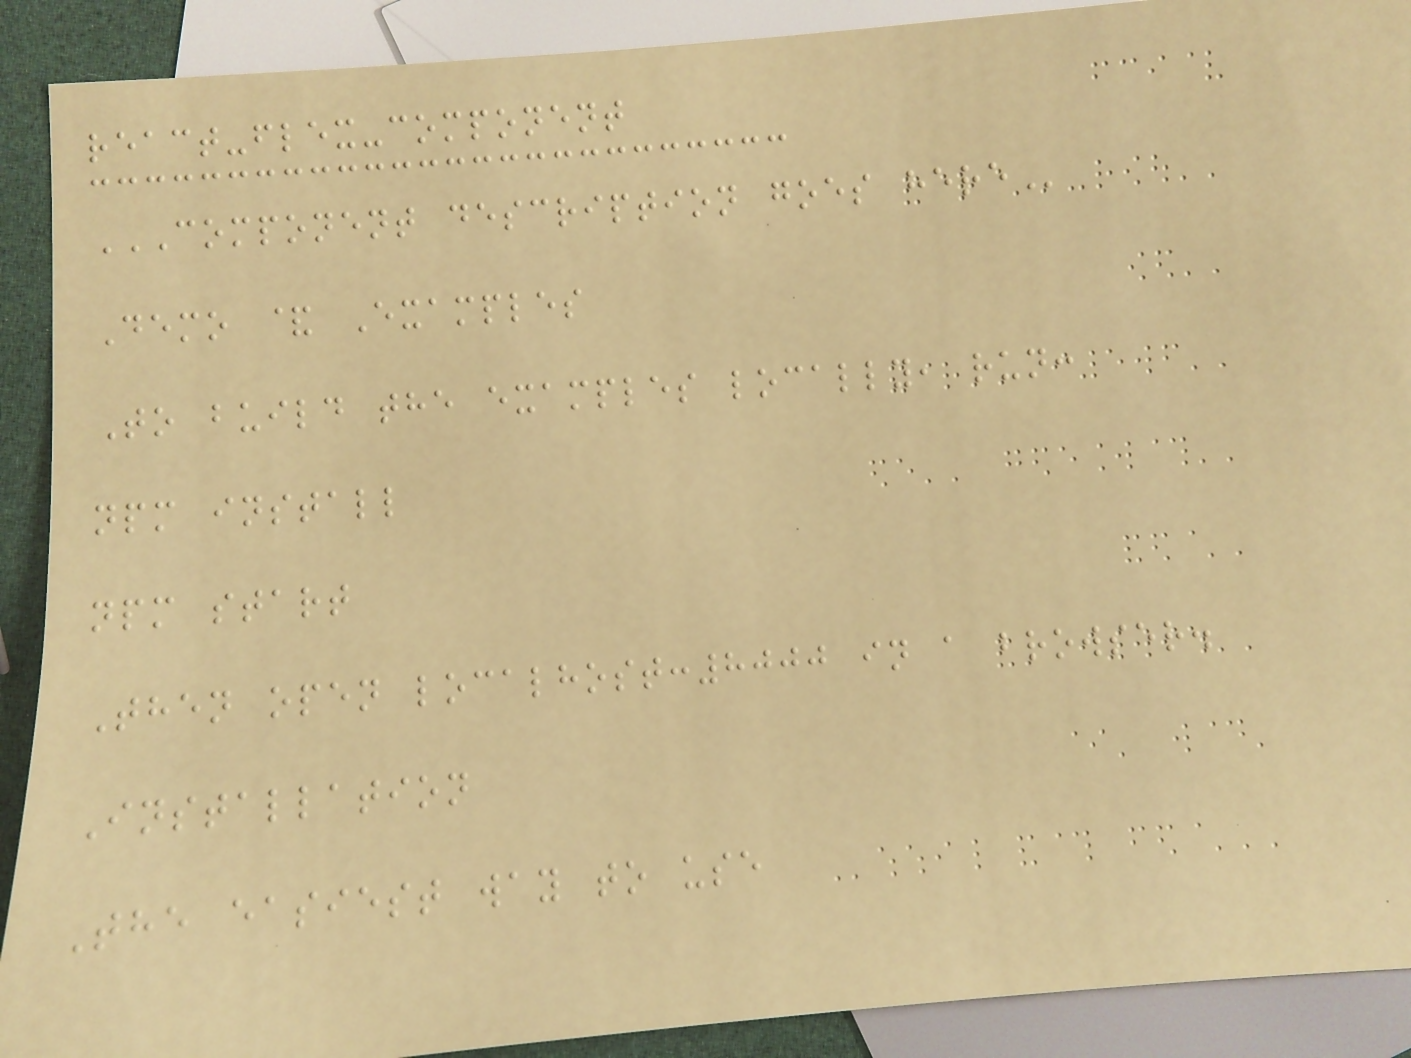react-flex-component
COMPONENT DESCRIPTION GOES HERE
Demo & Examples
To build the examples locally, run:
npm install
npm start
Then open localhost:8000 in a browser.
Installation
The easiest way to use
